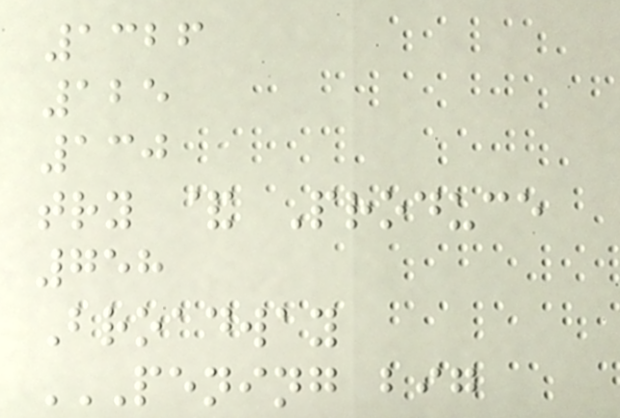1326
125
130
try & Produce
758
Broadway
PENING BIG
